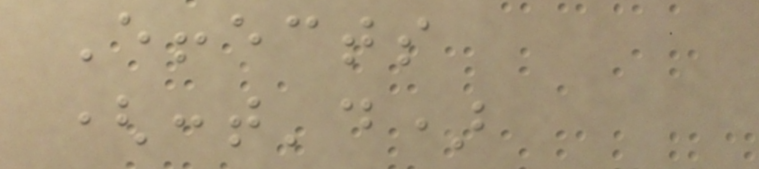Effects
(cont'd)
